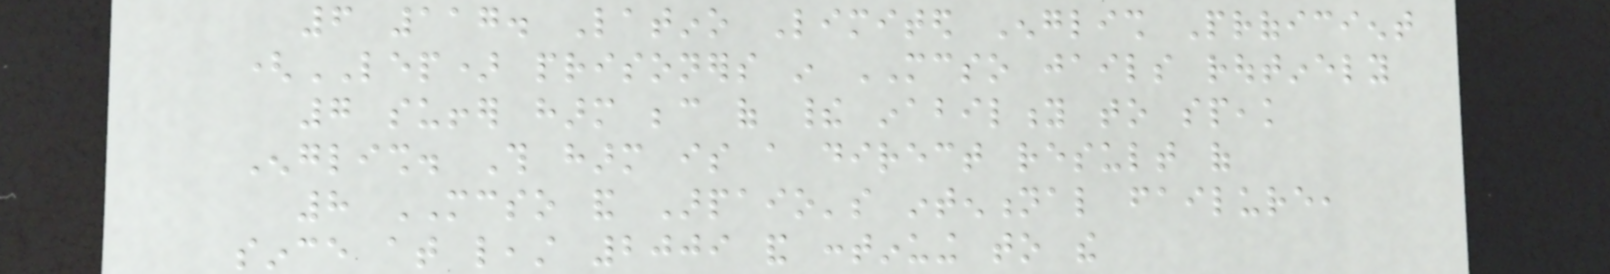6 117. Latino Limited English Proficient
(LEP) prisoners in MCSO jails routinely
7 suffer harm because of their inability to speak
English. This harm is a direct result of
8 MCSO and Arpaio's intentional failure,
since at least 2009 and continuing to the
